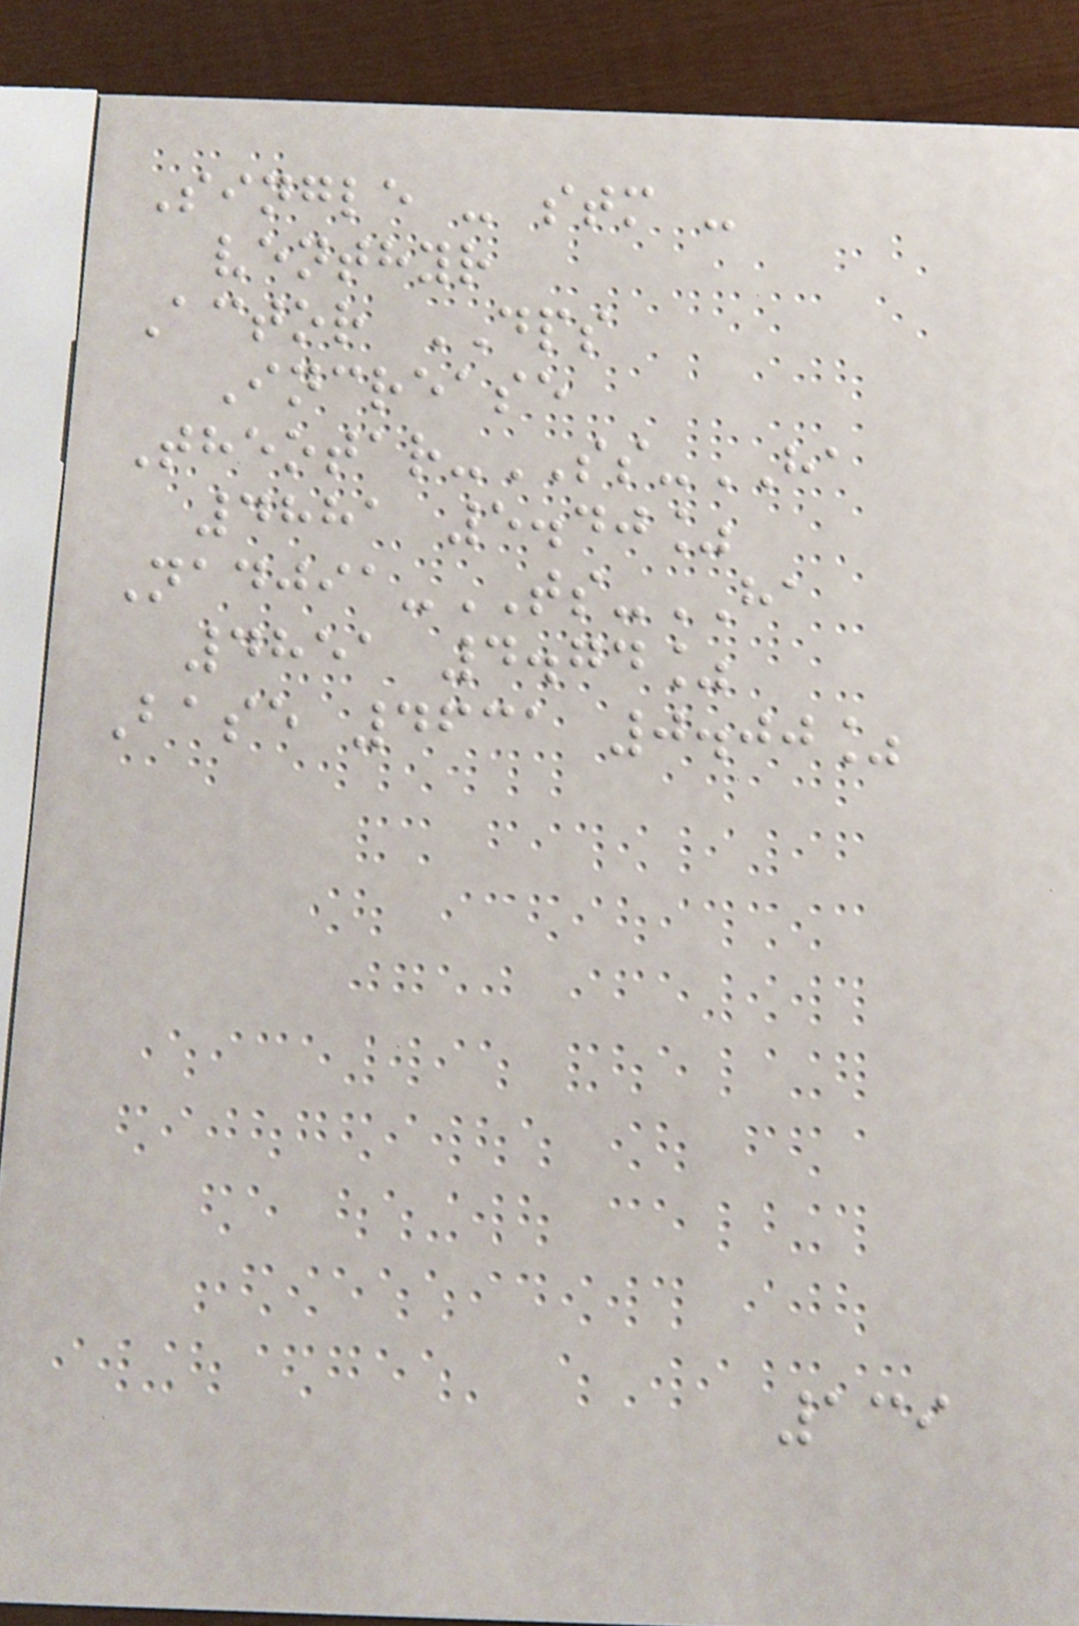Single - stm -
venthyr
Actor DPS
Increase
Theotar-SS-HA
4881 5.40%
Nadjia-TS-HA
4851 4.74%
Base 4631 0.00%
139
